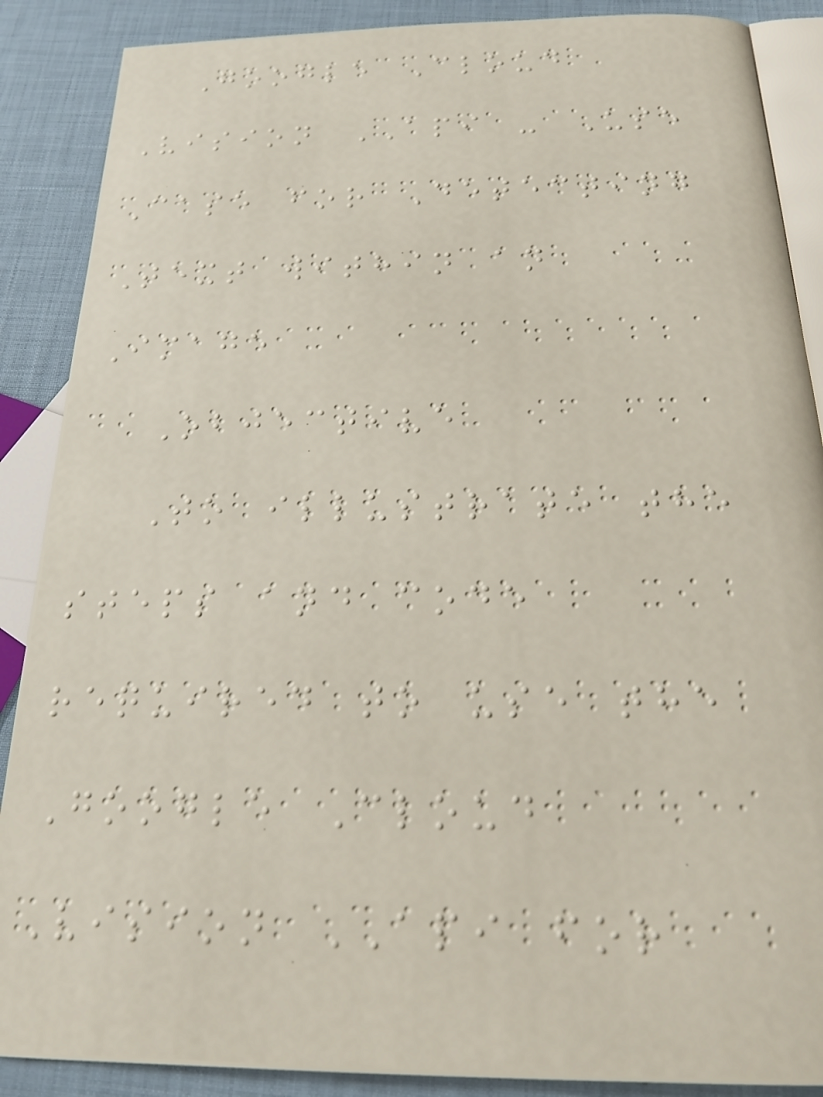Google Cloud
Vision API - Use
Case for Detecting
Text within an
Image
Objective
To illustrate the
steps and code
required to use the
Google Cloud
Vision API for
